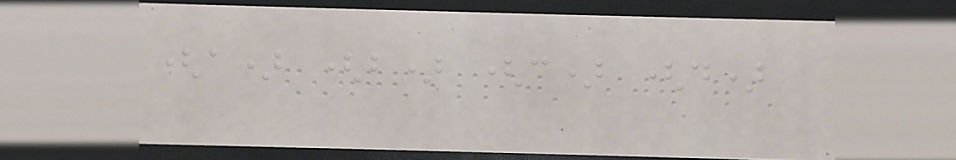(a) (b) (c) (d)
